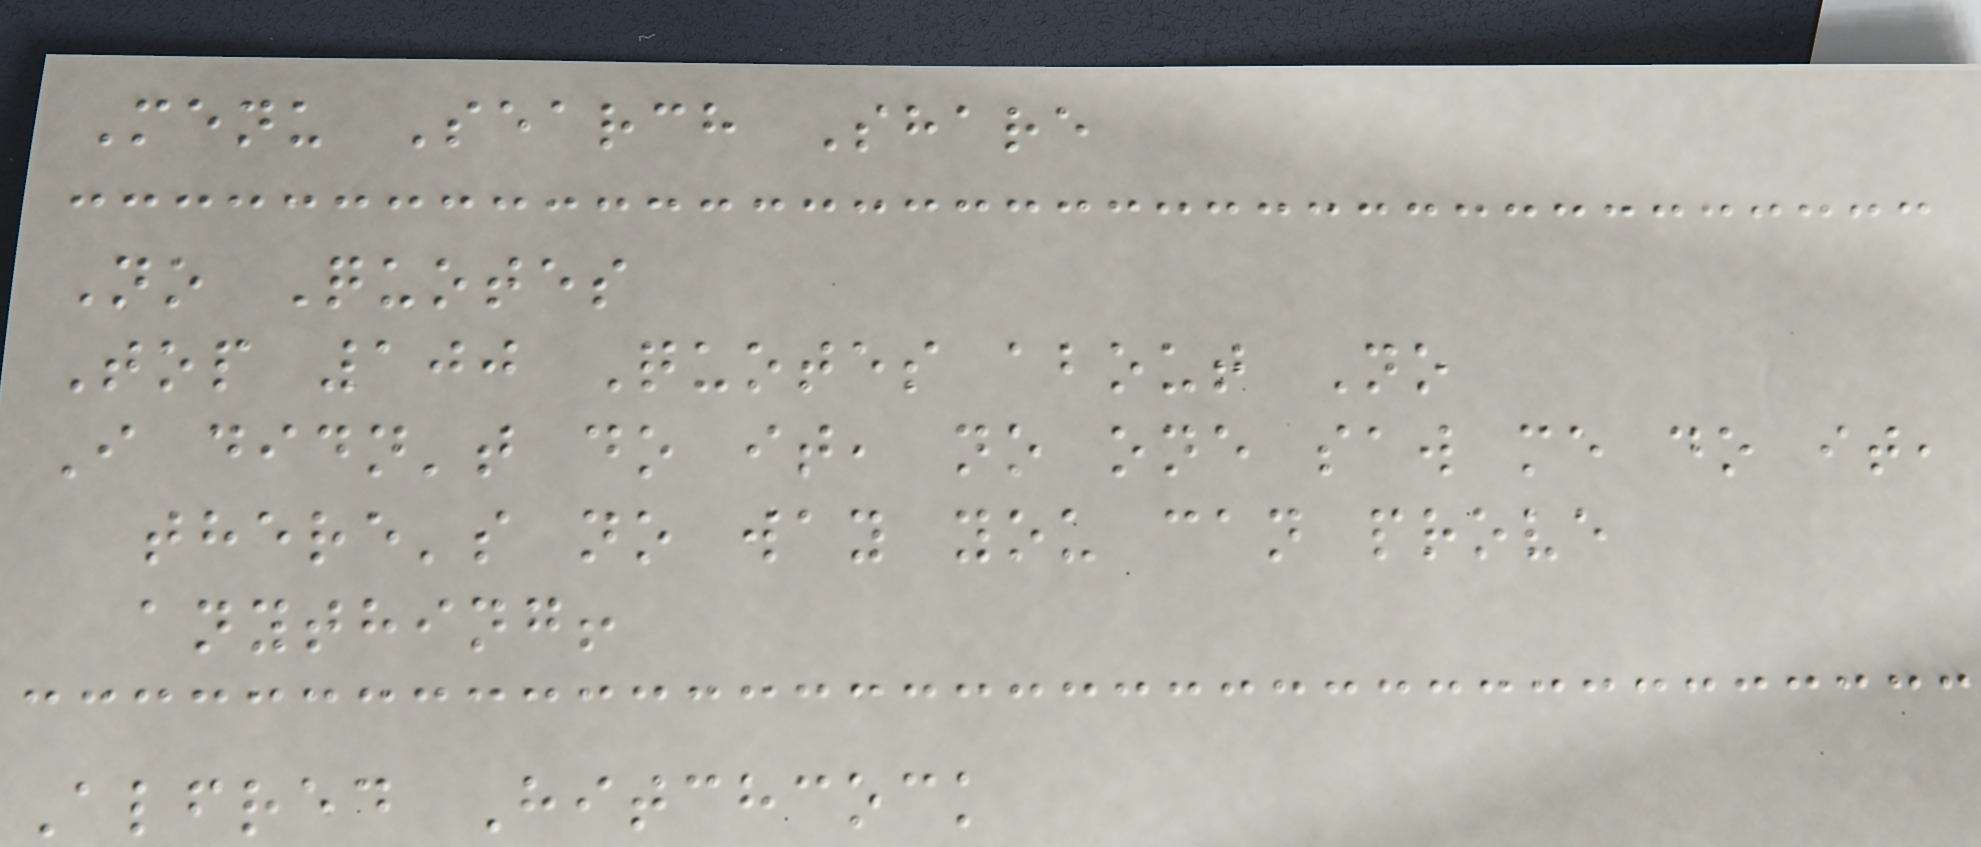Menu Search Share
No Quotes
Top 100 Quotes about No
I didn't do it, no one saw me do it,
there's no way you can prove
anything!
Alfred Hitchcock
